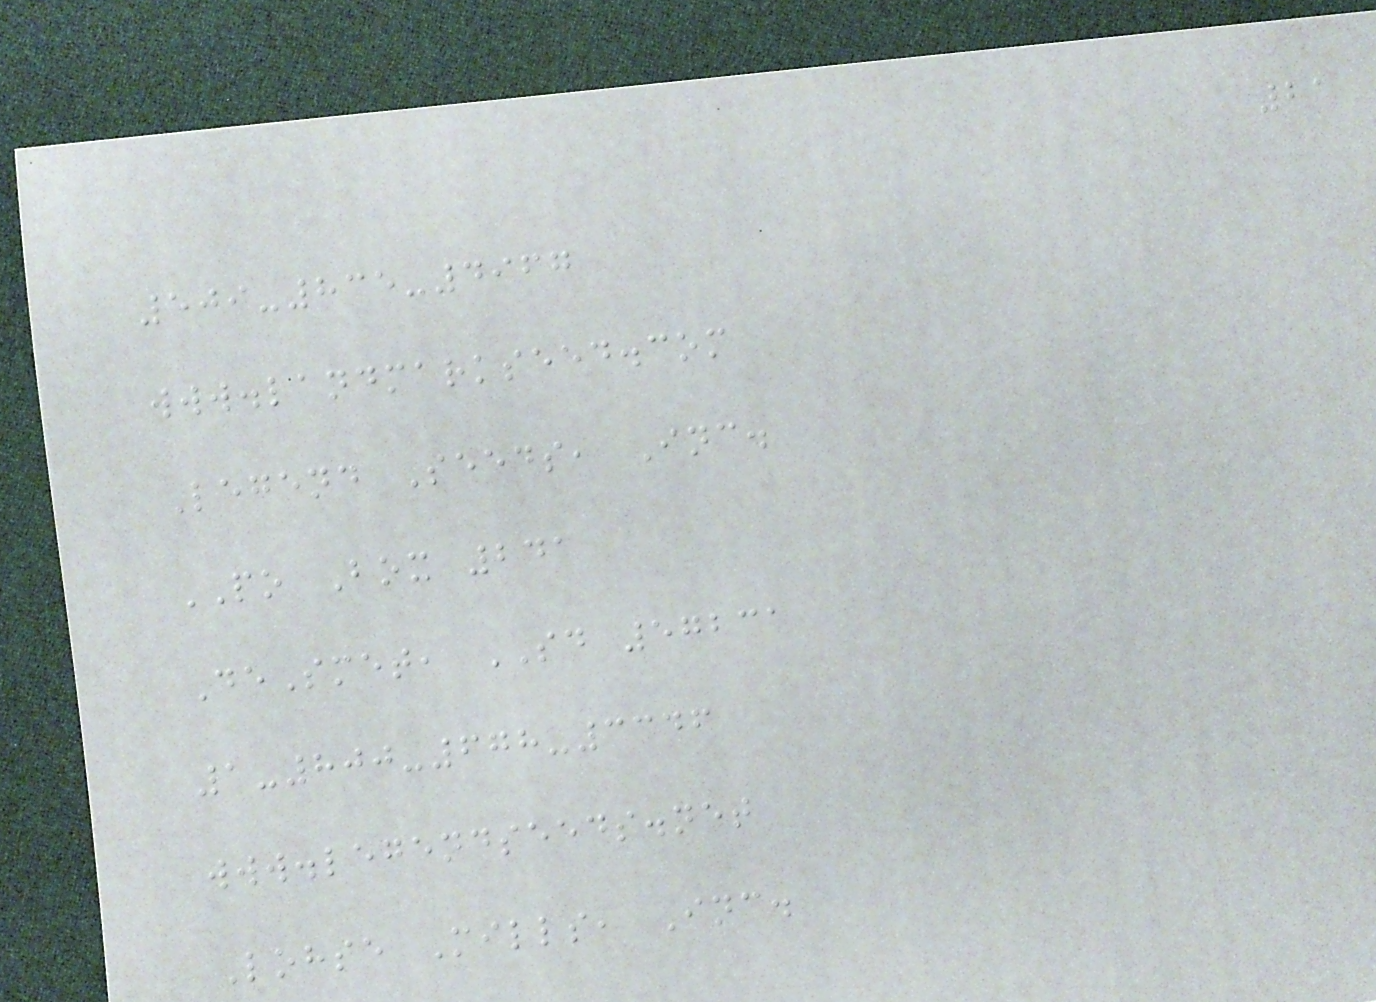21
509-835-4967
www.landmarkseed.com
Legend Seeds, Inc.
PO Box 241
DeSmet, SD 57231
1-800-678-3346
www.legendseeds.net
Lohse Mills, Inc.
